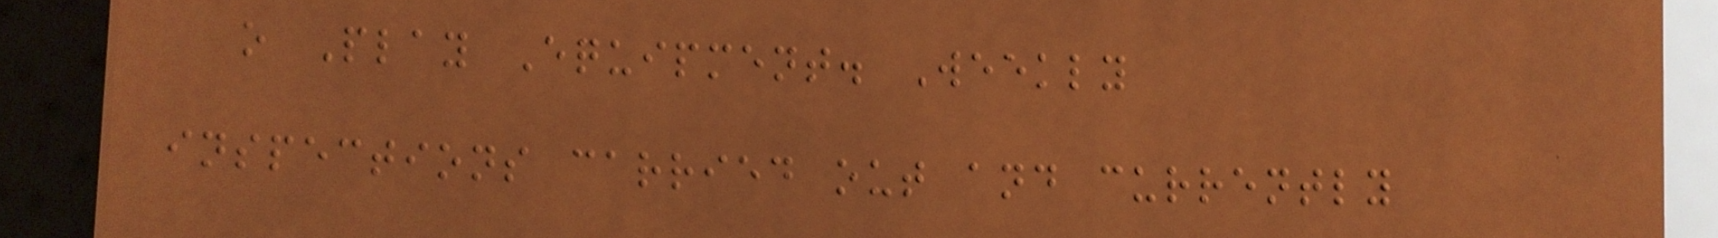o Play Equipment. Weekly
inspections carried out and currently
